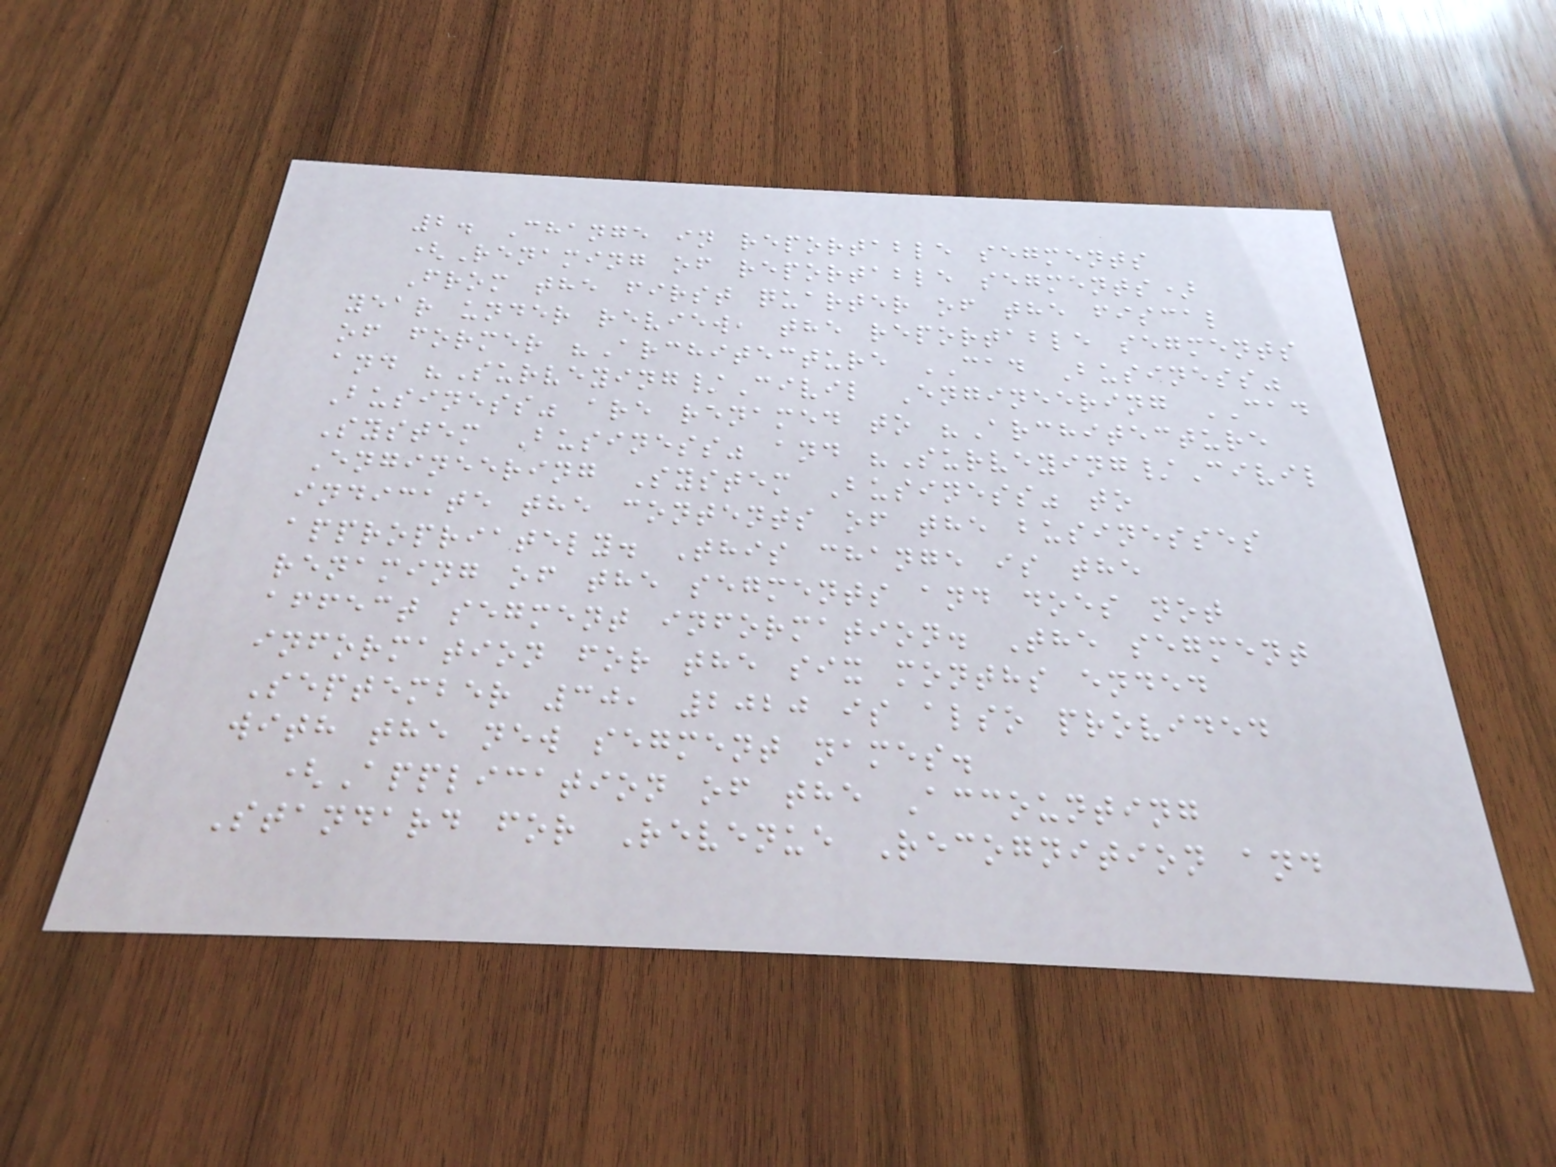2. Change in reportable segments
(Renaming of reportable segments)
From the first quarter of the fiscal
year under review, the reportable segments
of former "Architecture CAD Business"
and "Surveying/Civil Engineering CAD
Business" are renamed to "Architecture
System Business" and "Surveying/Civil
Engineering System Business" to
indicate the contents of the businesses
appropriately. This change is the
renaming of the segments and does not
affect segment information. The segment
information for the six months ended
September 30, 2020 is also provided
with the new segment names.
(Application of the Accounting
Standard for Revenue Recognition and
